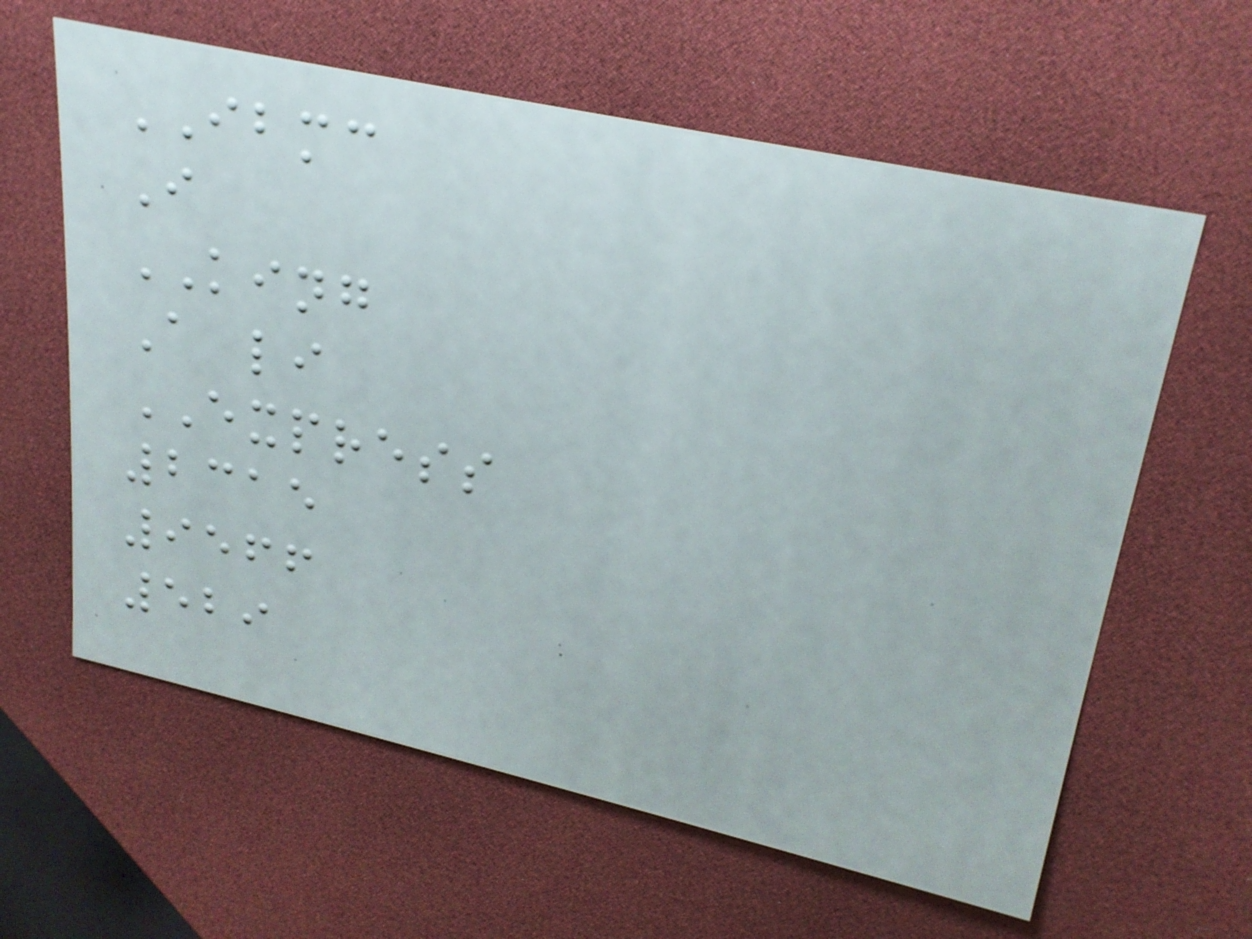IBMC
I
KING
A li
EXPRESS
2315
9566
529
